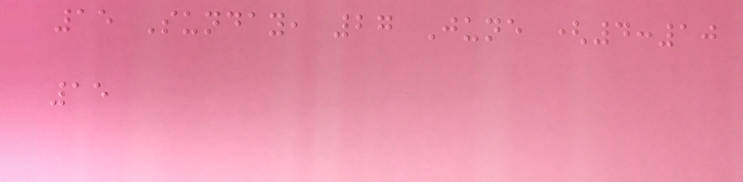15 Sunday, 27 June (4:10
15
